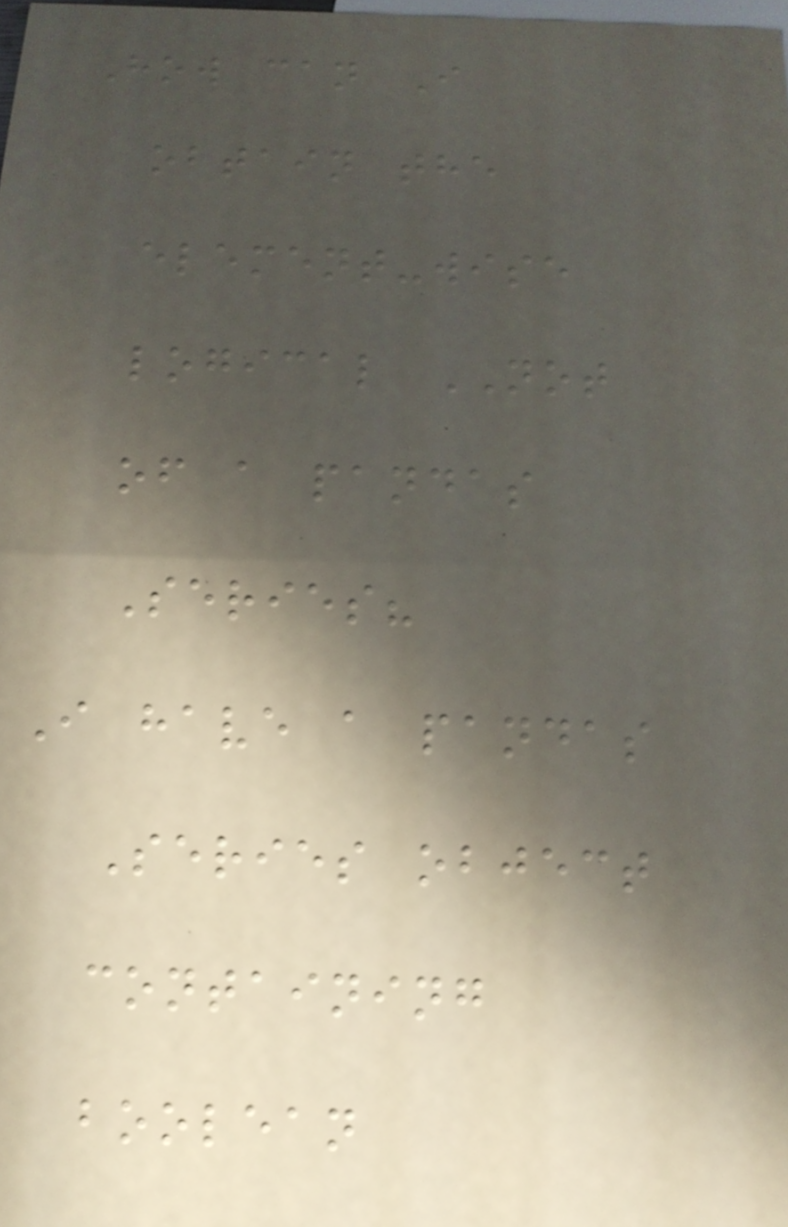How can I
obtain the
element-wise
logical NOT
of a pandas
Series?
I have a pandas
Series object
containing
boolean
